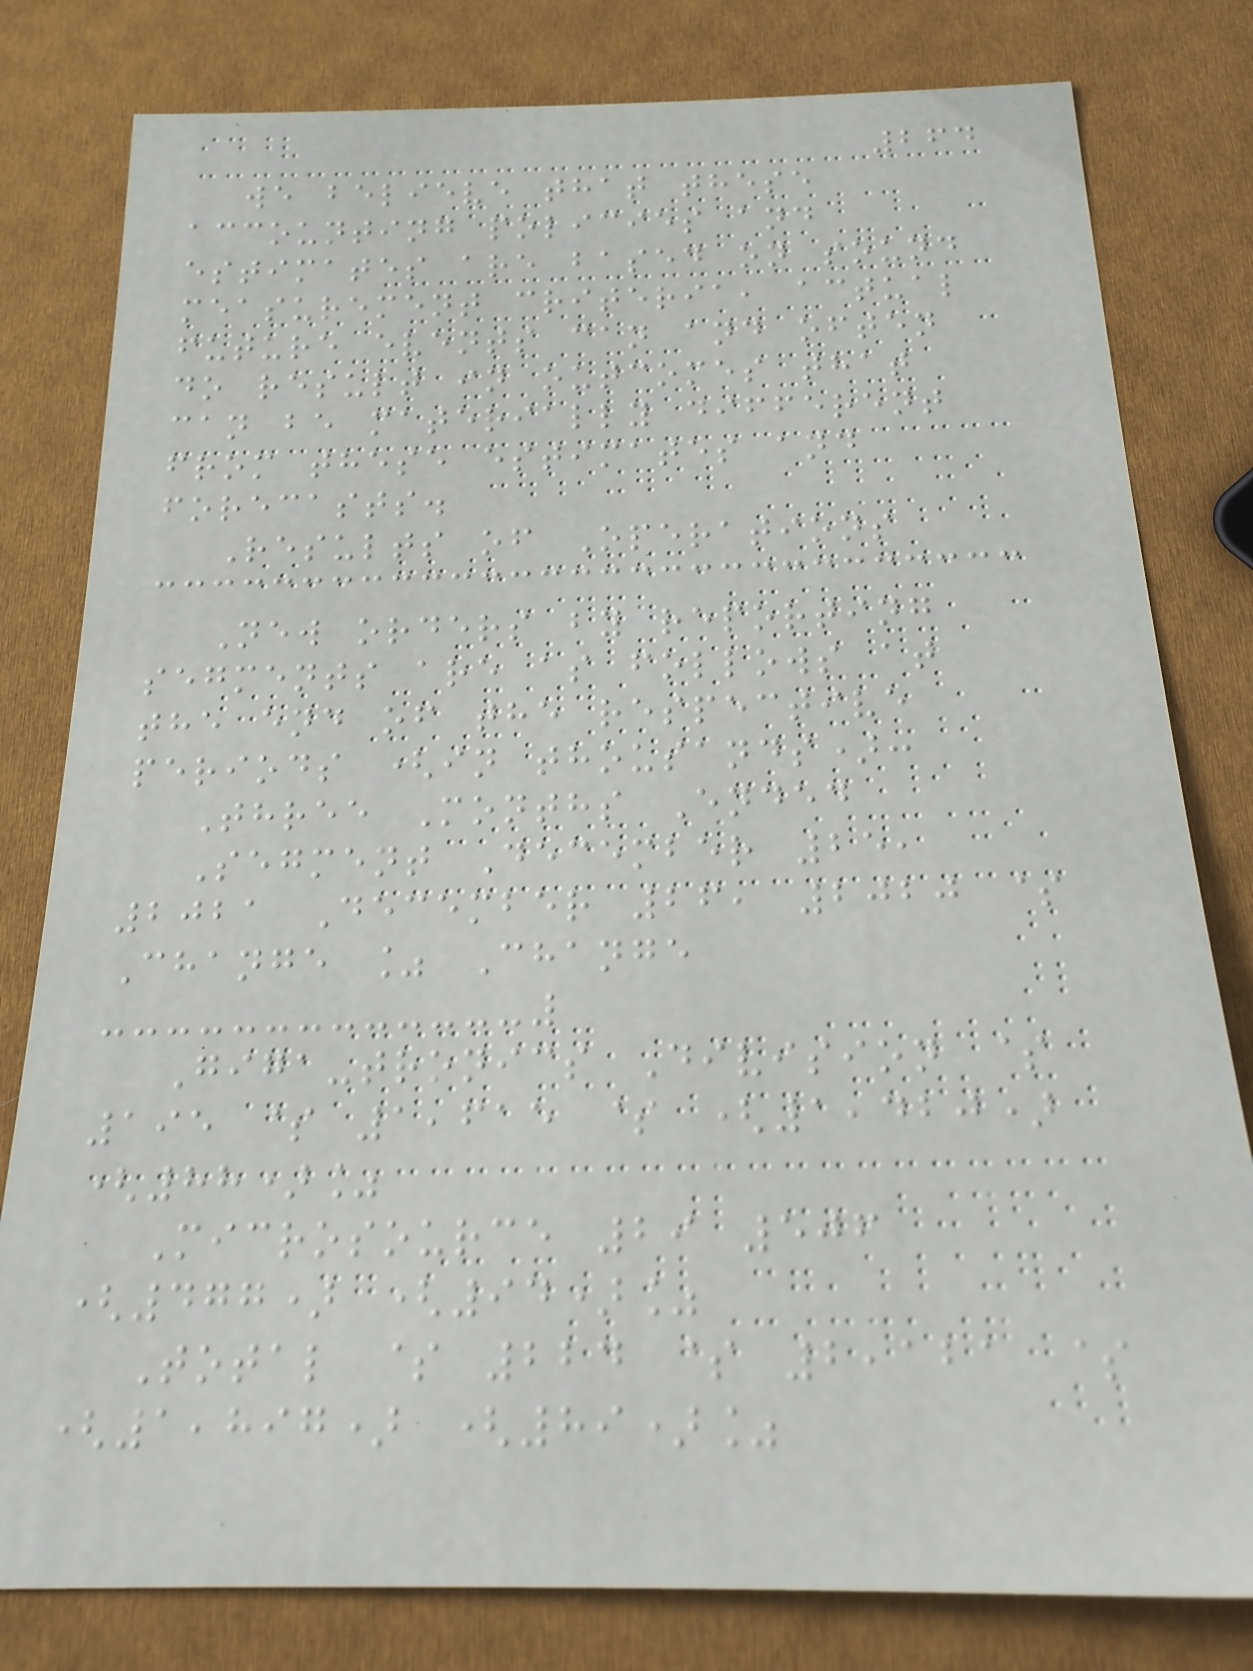264
we believe that these
accounting policies and
estimates are based on sound
measurement criteria, actual
future events can and often
do result in outcomes that
can be materially different
from these estimates and
forecasts.
Results of Operations
New orders by reporting
segments are as follows at
the end of the respective
periods (in thousands):
Three Months Ended
Segment December 25,
2021 December 26, 2020 $
Change % Change
Giga-tronics Division $
195 $ 1,615 $ (1,420)
(88)%
Microsource 29 506
(477) (94)%
Total $ 224 $ 2,121 $
(1,897) (89)%
